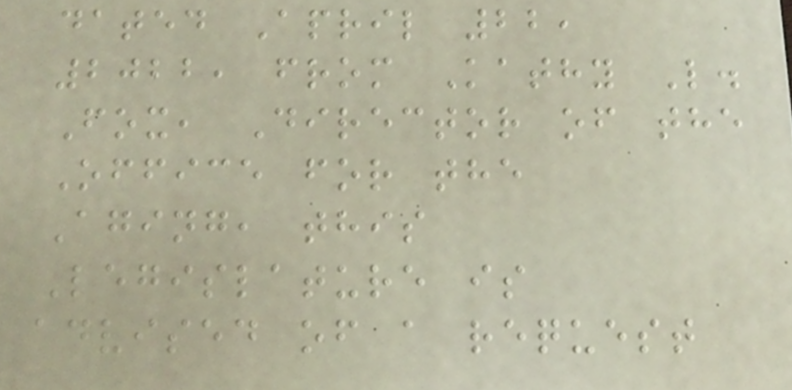dated April 22,
2022, from Kathy L.
Fox, Director of the
Office for the
Aging, this
Legislature is
advised of a request
